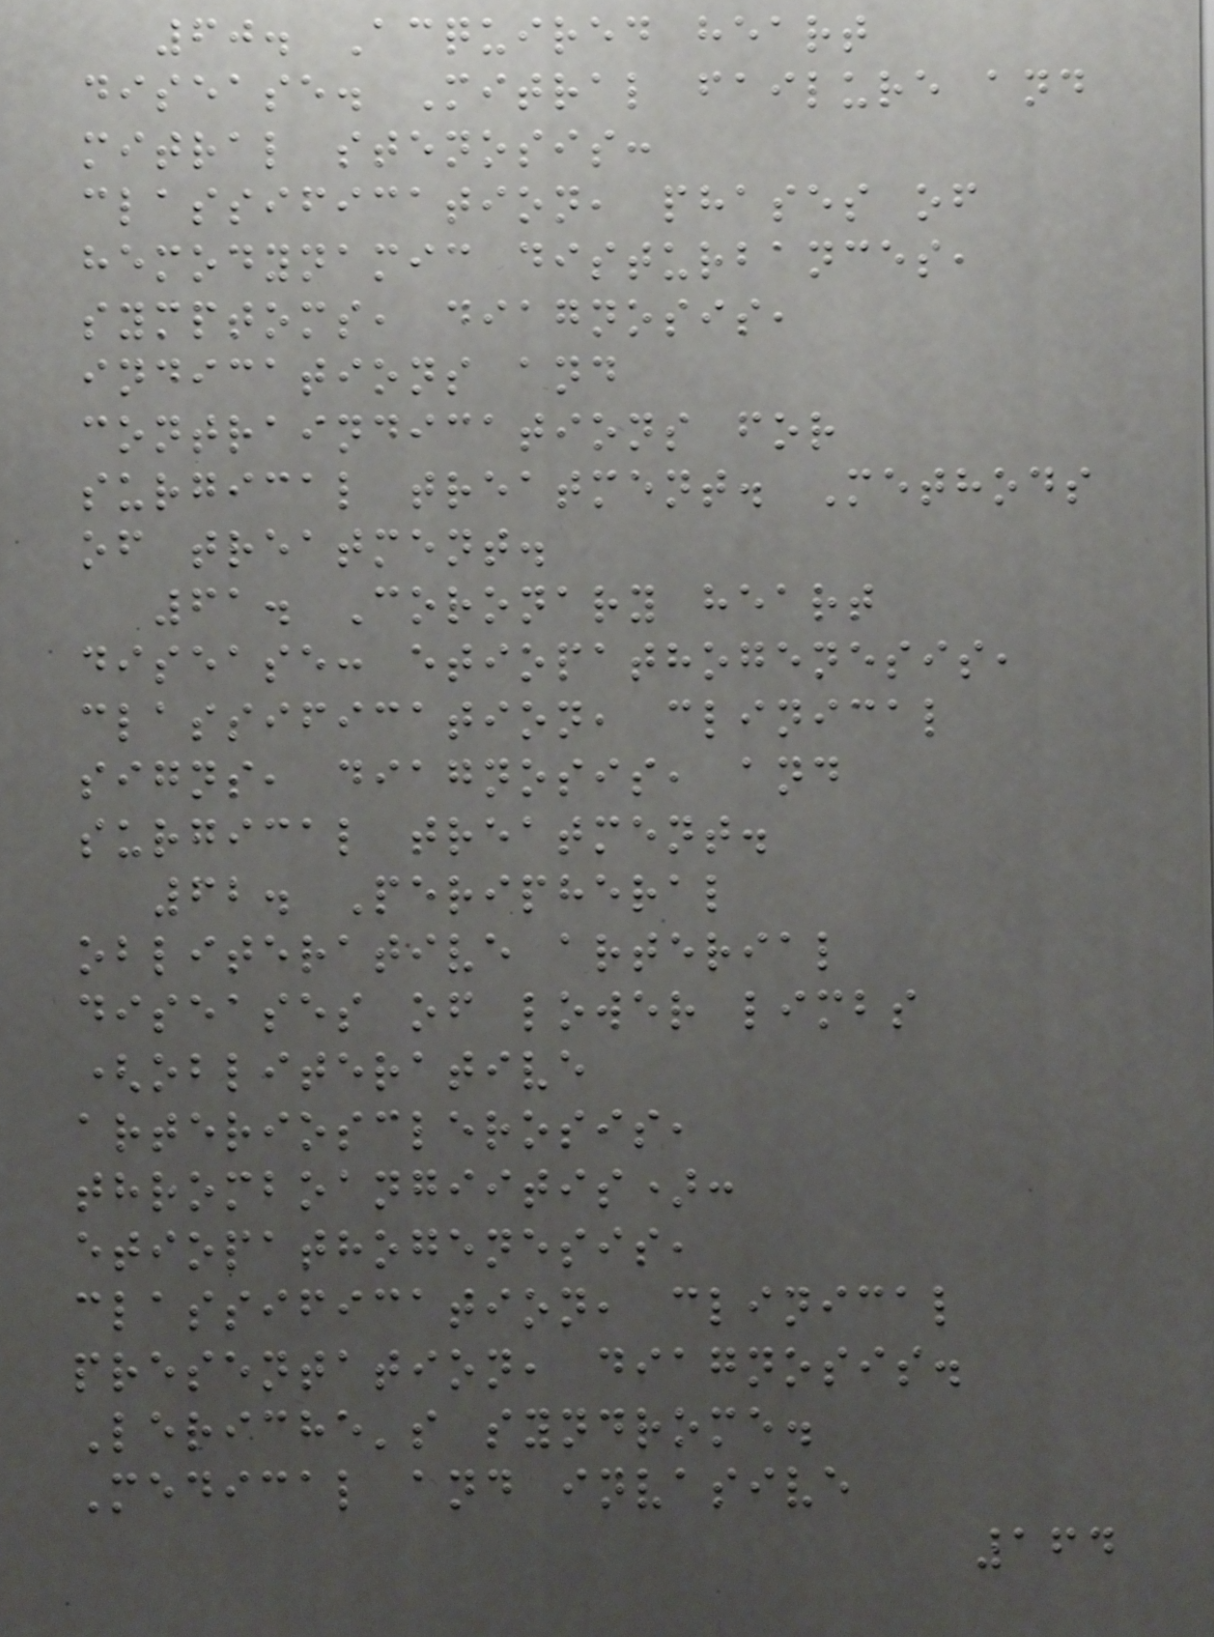60. Acquired heart
disease. Mitral failure and
mitral stenosis:
classification, phases of
hemodynamic disturbances,
symptoms, diagnosis,
indications and
contraindications for
surgical treatment. Methods
of treatment.
61. Coronary heart
disease: etiopathogenesis,
classification, clinical
signs, diagnosis, and
surgical treatment.
62. Peripheral
obliterative arterial
diseases of lower limbs
(obliterative
arteriosclerosis,
thromboangiitis):
etiopathogenesis,
classification, clinical
presentation, diagnosis.
Leriche's syndrome.
Medical and invasive
164
